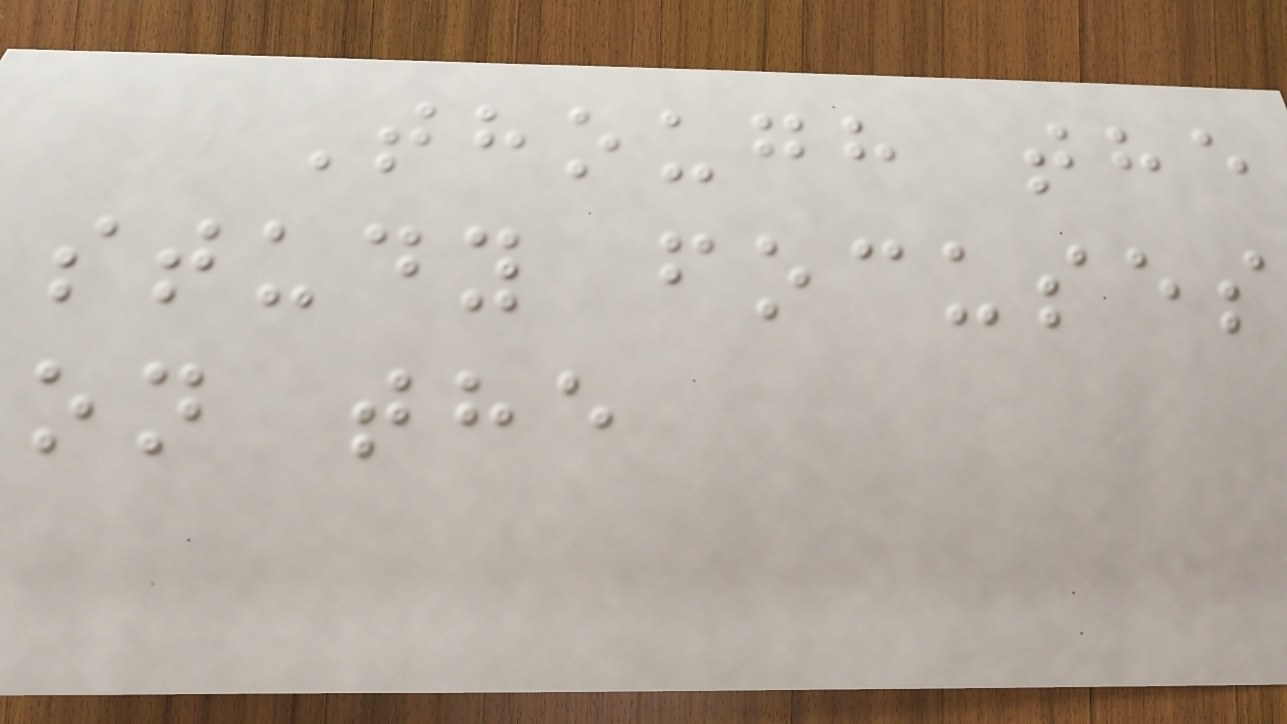Though the
study focuses
on the
